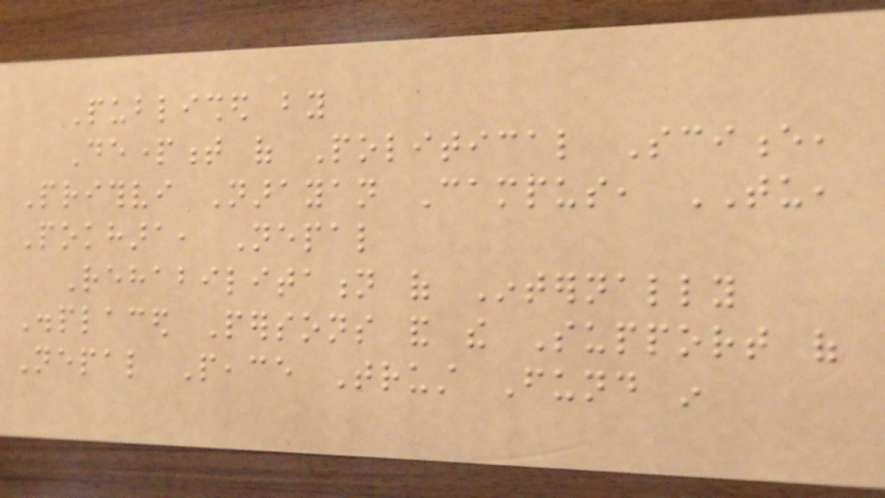Published by
Department of Political Science,
Prithvi Narayan Campus, TU,
Pokhara, Nepal
Rehabilitation of Internally
Displaced Persons and the Support of
Nepal Peace Trust Fund in
